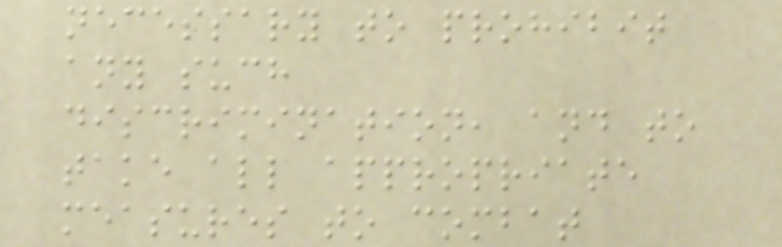necessary to prohibit
any such
discrimination, and to
take all appropriate
measures to combat
